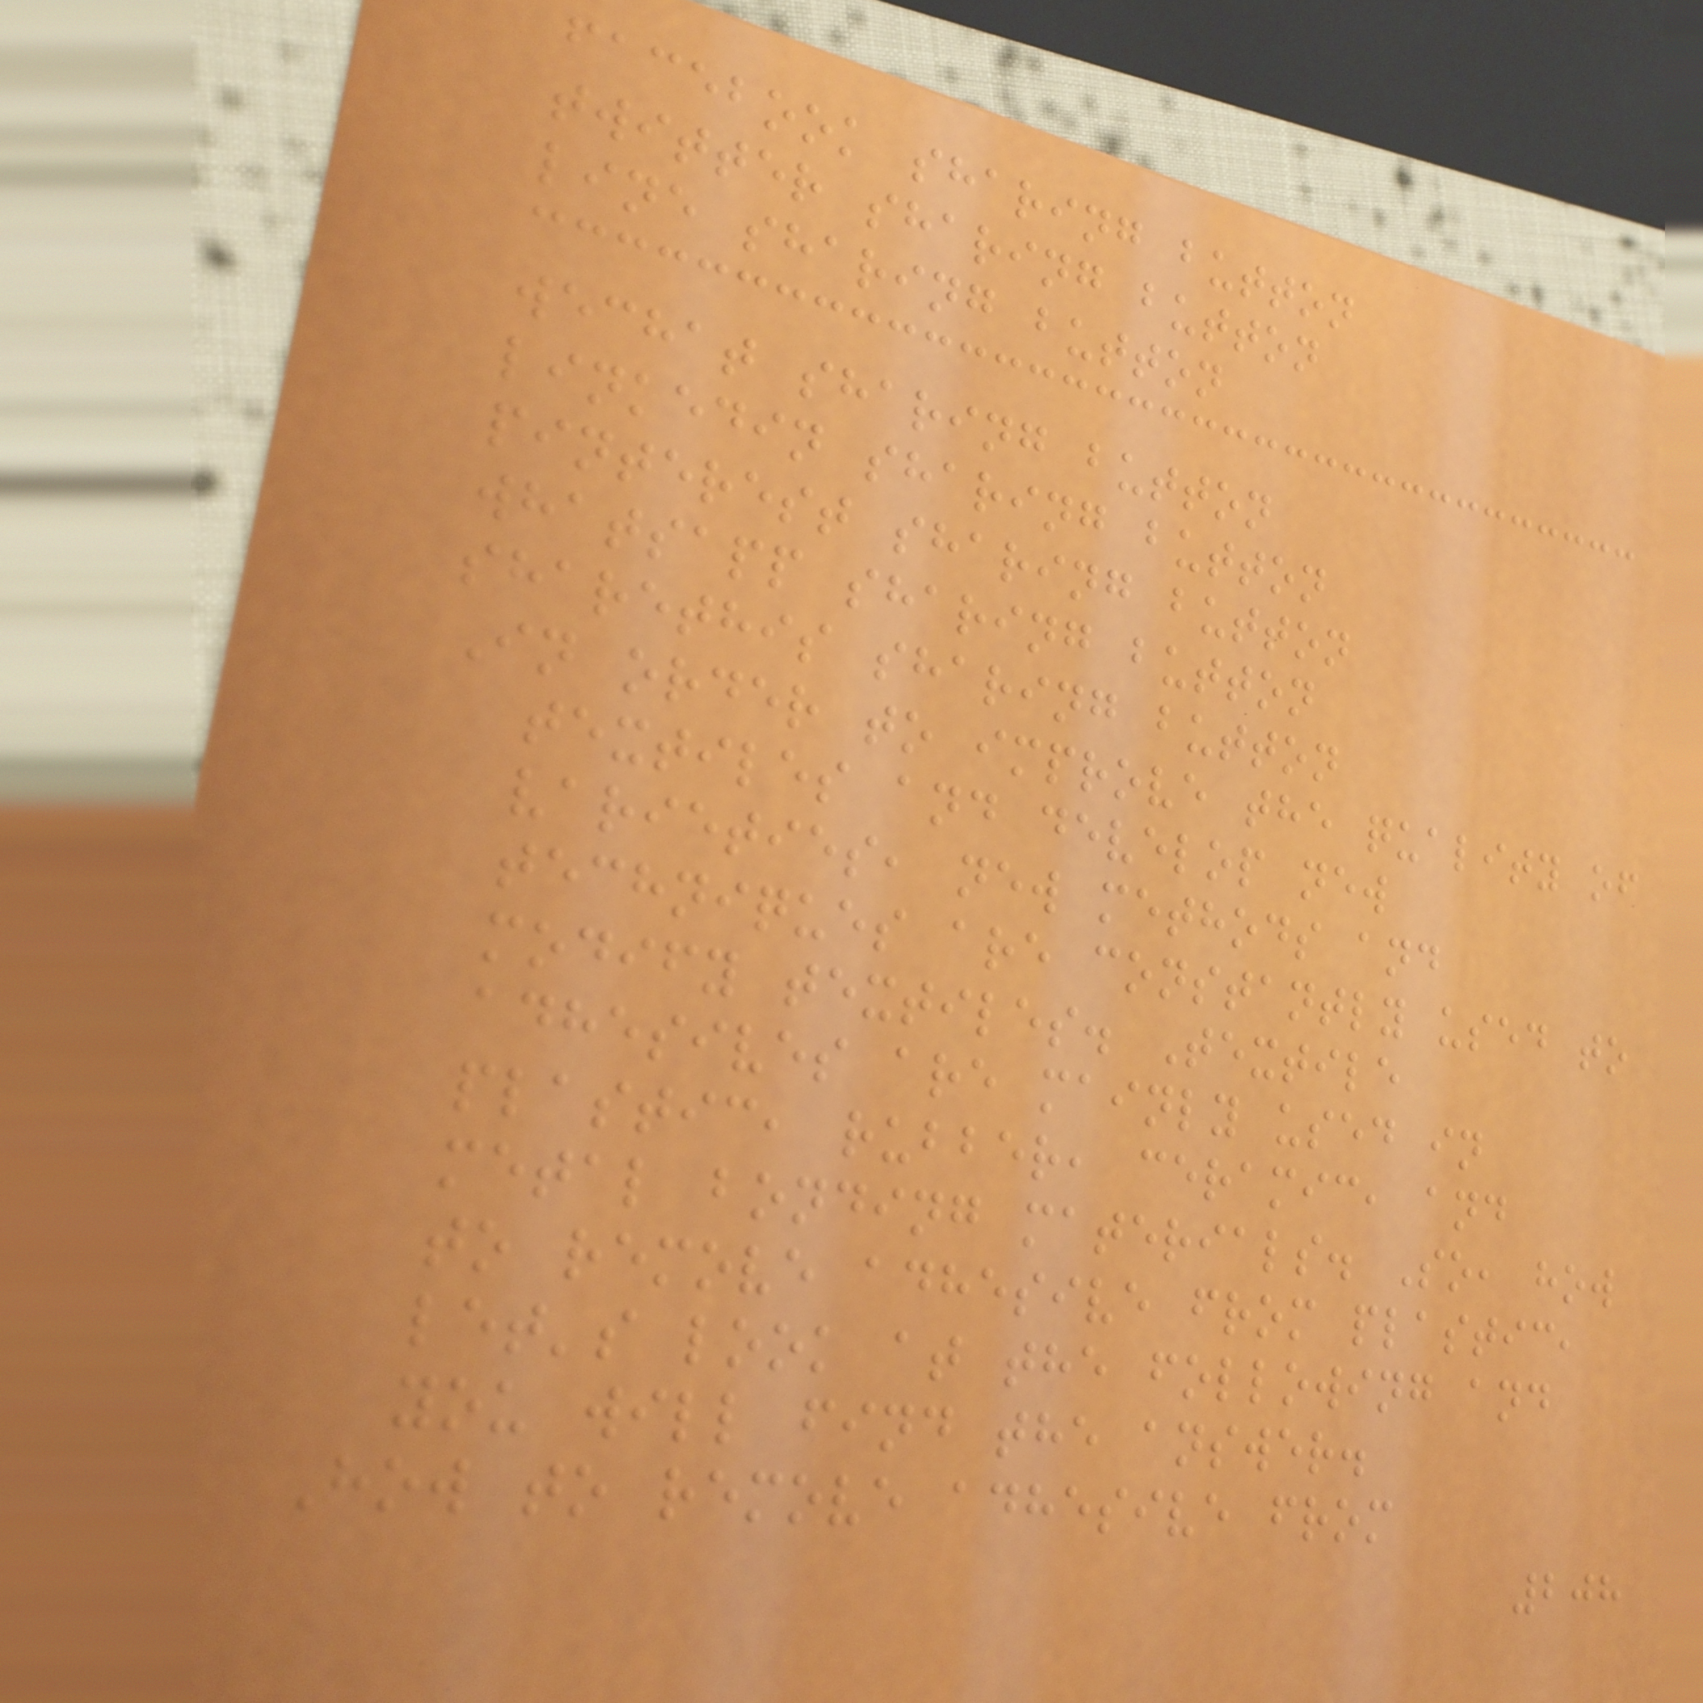facebook sharing button
twitter sharing button
line sharing button
wechat sharing button
linkedin sharing button
pinterest sharing button
whatsapp sharing button
sharethis sharing button
In order to improve the quality of
textiles and develop new
varieties, new methods and
techniques are constantly used to
modify textiles. Textile
adhesives are mainly used in
plastic, rubber, ceramic, and
metal bonding materials. So, how
to remove adhesive from plastic,
let's look at the following and
you will find the answer.
How to remove adhesive from
208
